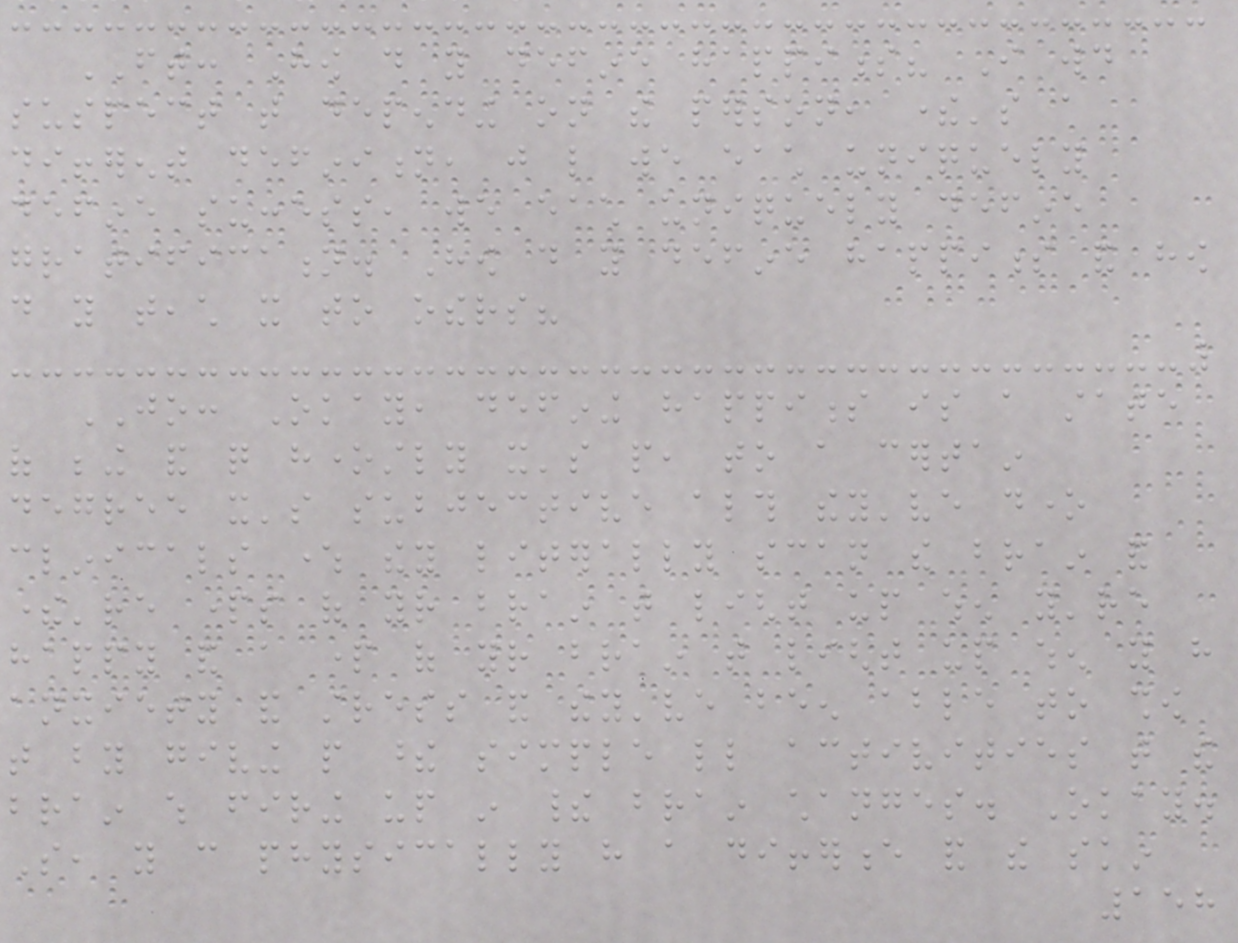FT: How do you define happiness? I would
suspect that depending on the person, there's a
different definition, just like we each uniquely
define success, we each uniquely define
gratification. How do you define happiness and how
do you teach it to others?
JO: Okay, defining happiness is a state
of being and quite honestly it's people, to a certain
degree it's subjective although they've done
clinicals where they literally scan the brain and
there're parts of your brain that light up when you're
happy and a part of your brain that light up when you have
anxiety and stress and they've been able to show
that by giving people these simple little activities that the
brain which firing up in their brain changes. Okay.
So, you can physically have a difference and the skin
158
